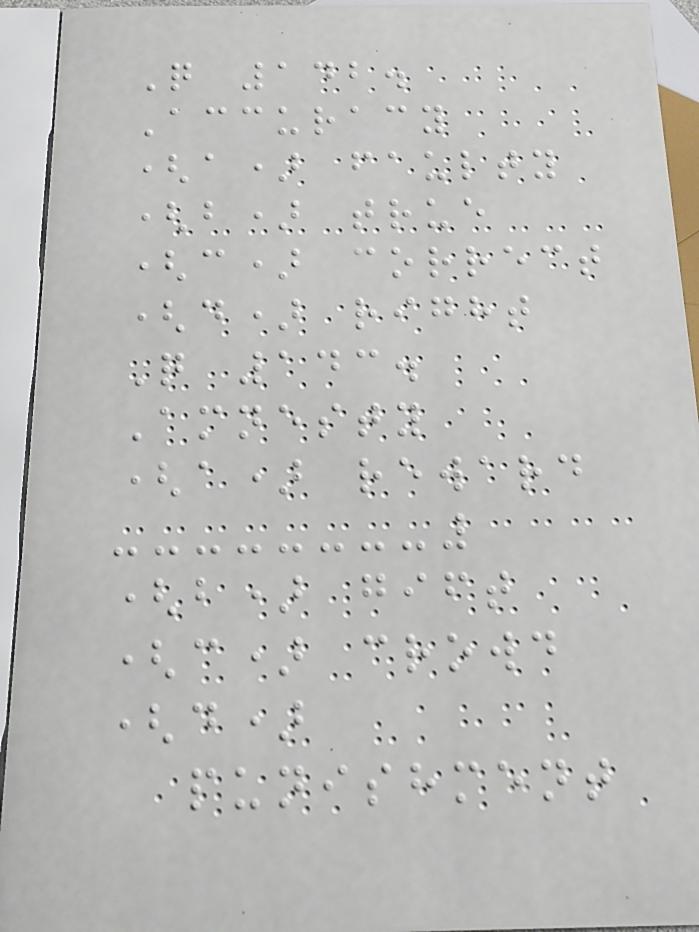Q 142.
Accuracy
(a) faulty
(b) true
(c) correct
(d) right
Q 143.
Amnesty
(a) reward
(b) gift
(c) crowd
(d)
punishment
